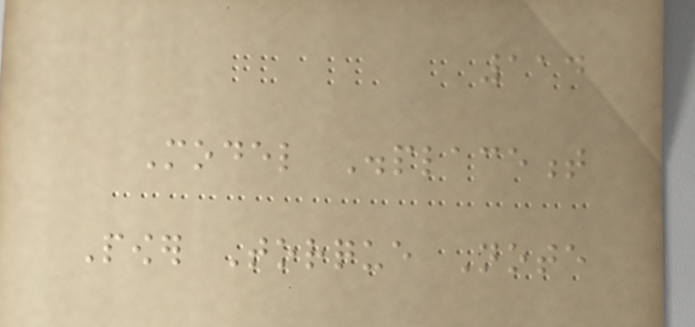114
Model Displacement
Power Torque Note
